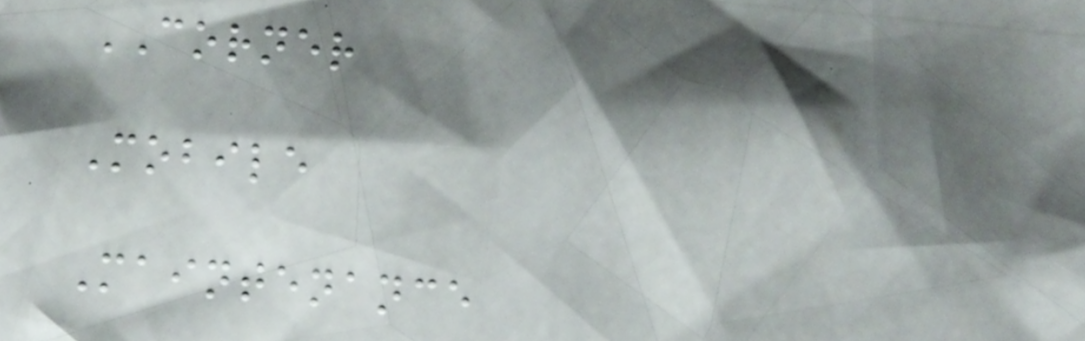CORNER
Mobile
Maintenance
